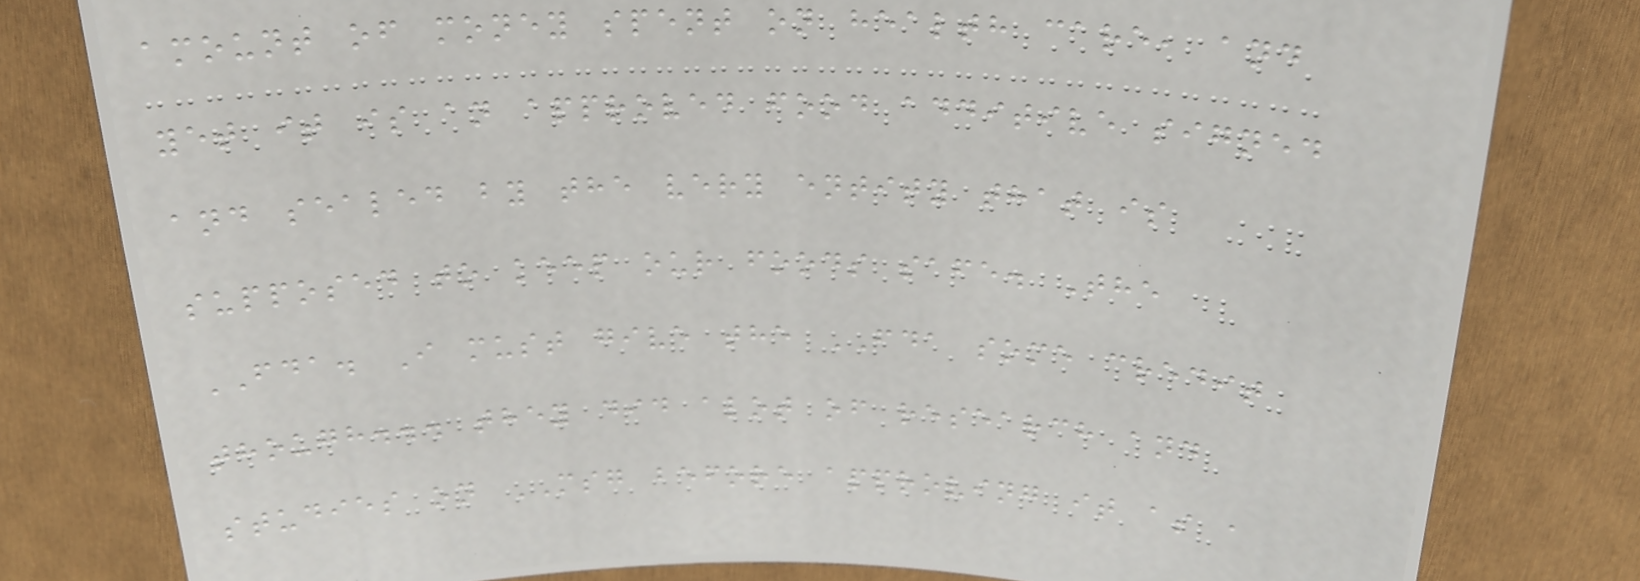amount of money spent on health care, and
yet it is an approved food additive signed
and sealed by the very entity that is
supposed to keep our foods safe. The
FDA. I must give the FDA some credit
though... they did alot of research and
studies on MSG before approving it as a
